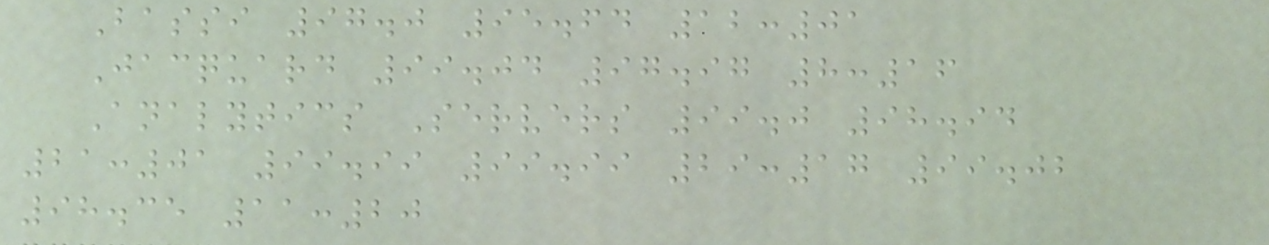Bassi 97.0 95.64 12:01
Jacquard 99.04 97.97 8:16
Analytics Servers 99.0 98.94
21:01 99.99 99.99 29:17 99.02
98.35 11:20
